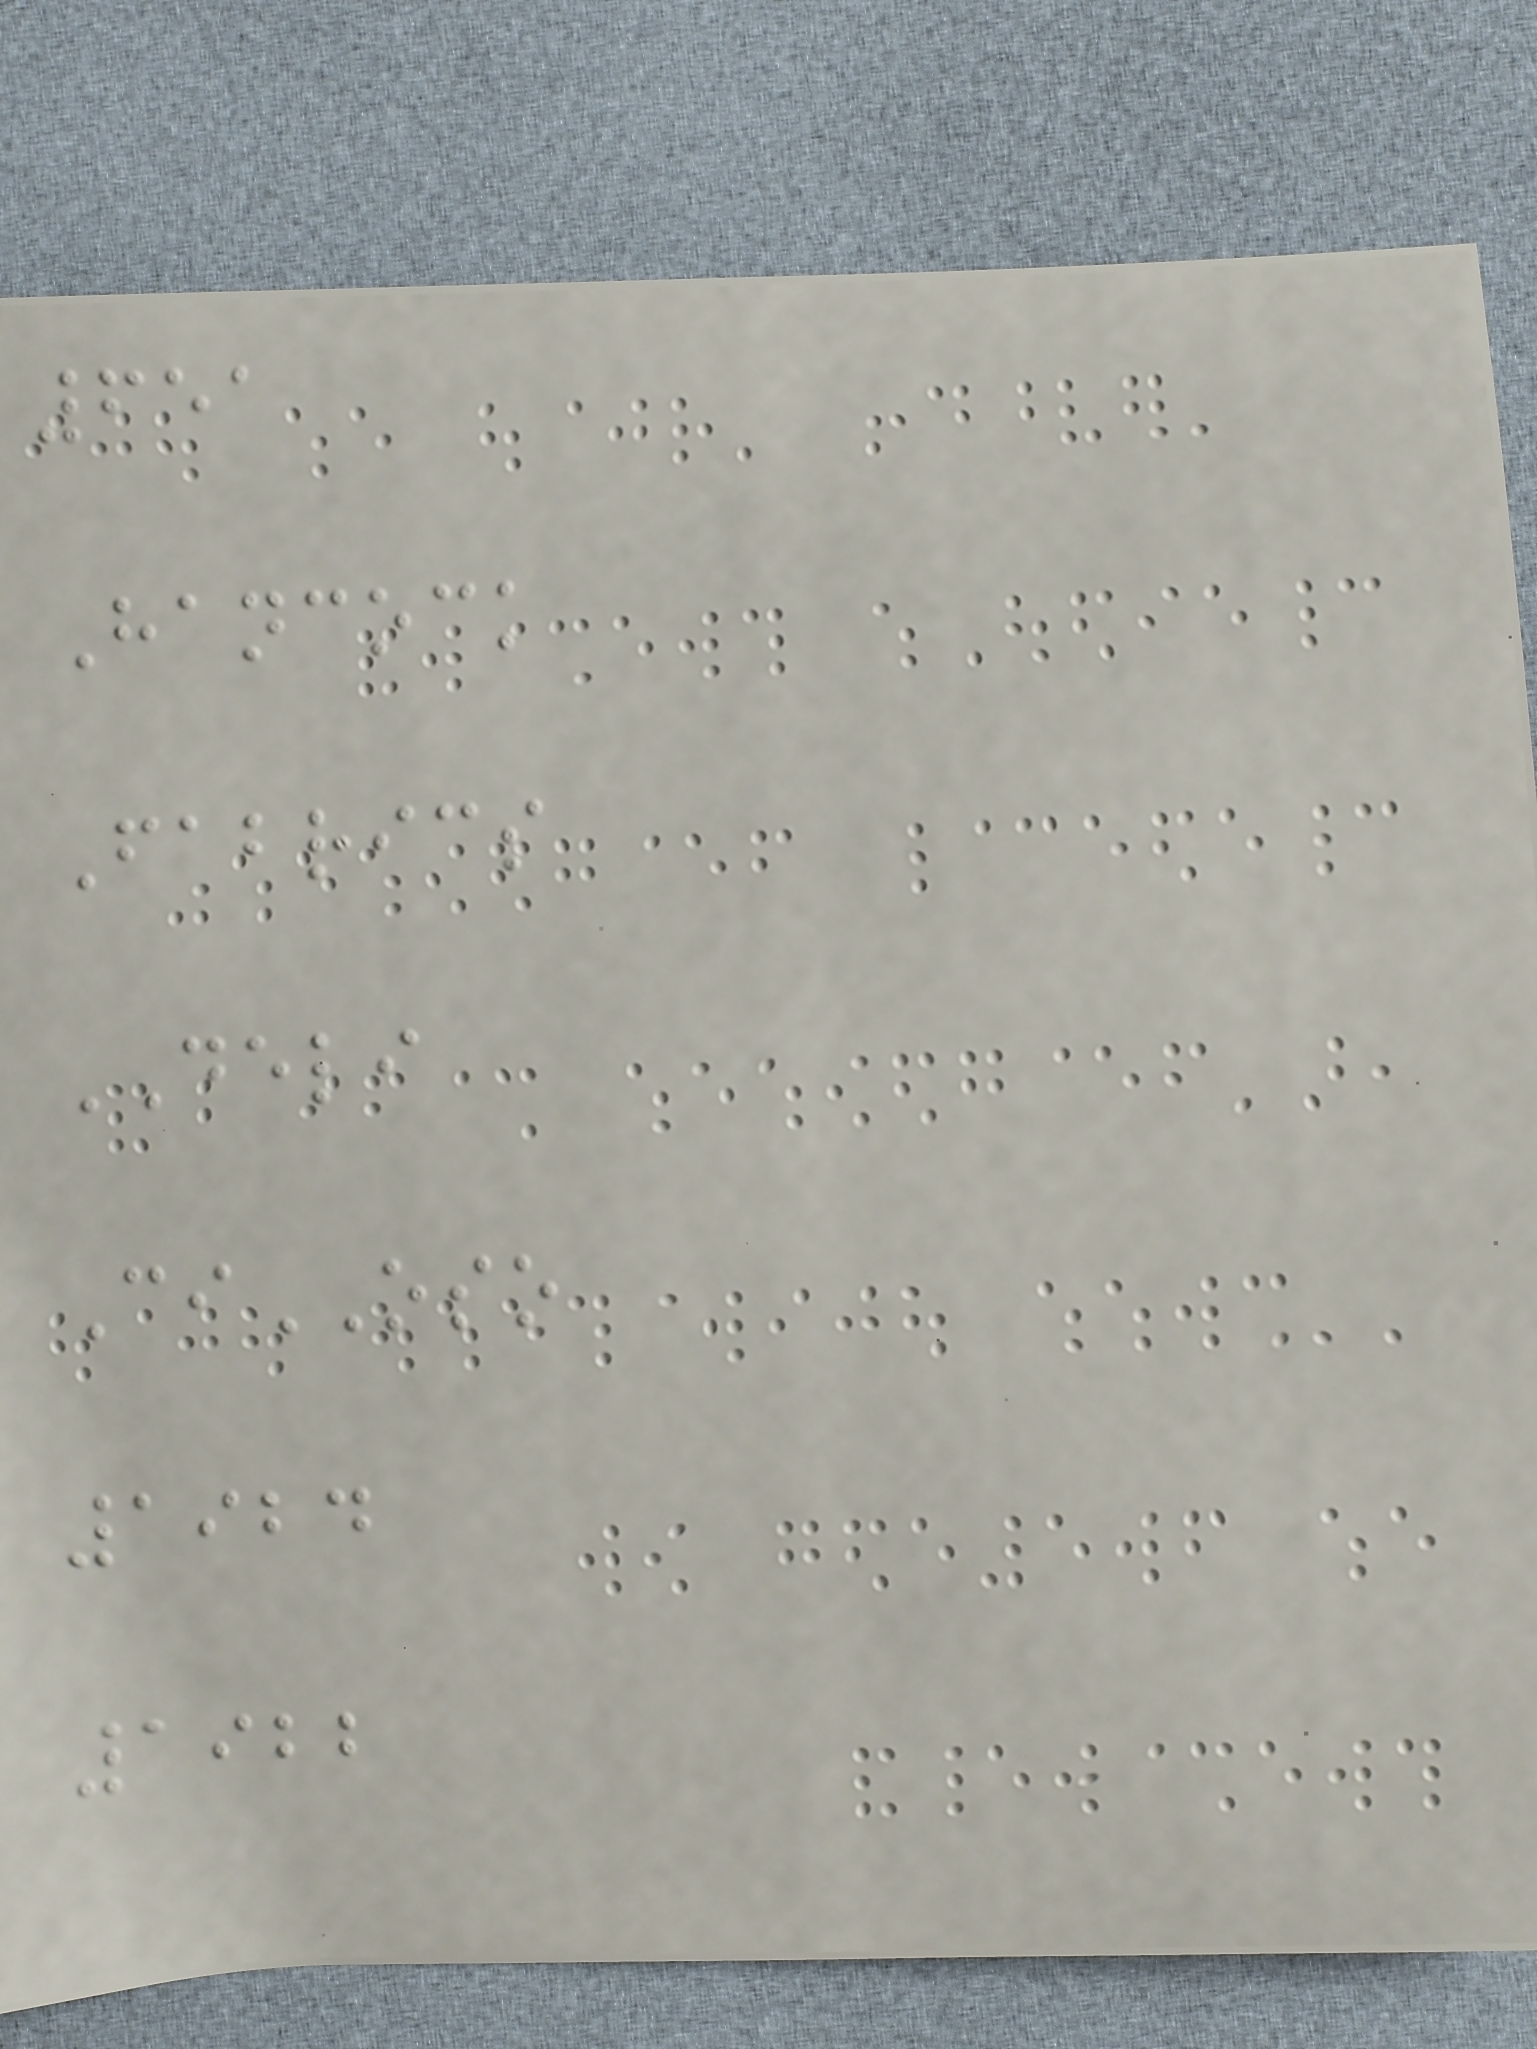651
Hancock
Fabrics
DELI
CiOSO
1924
1922
